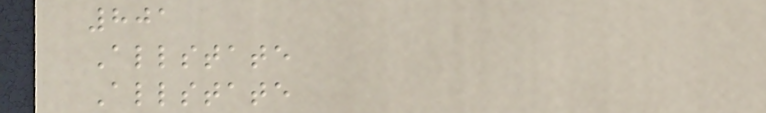801
Allstate
Allstate
